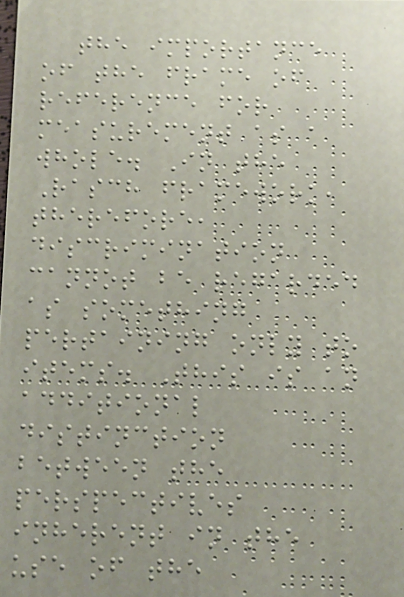the importance
of the frame of
reference for
measurement as a
whole. In the
Rasch framework,
therefore,
discrimination
cannot be regarded
as something
pertaining only to
items. This is an
additional
distinction
between the
perspectives
inherent in the
use of the
